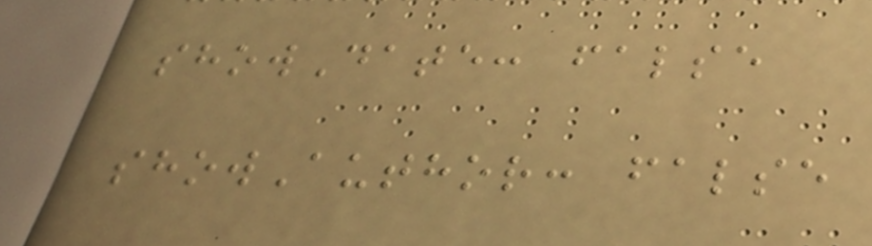showDate: false
showAuthor: false
